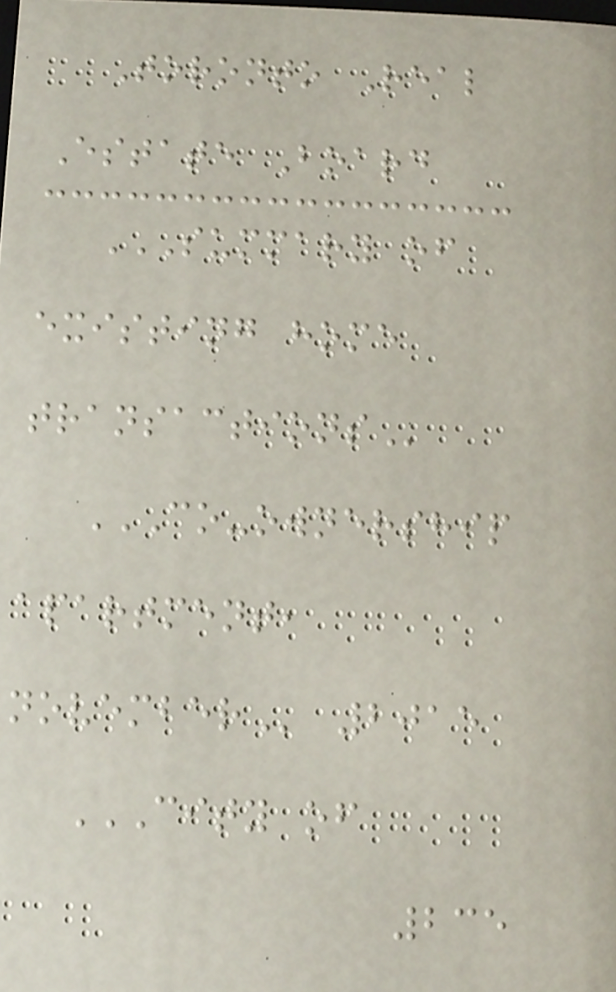Toronto Real
Estate Board
SUMMARY OF
EXISTING HOME
TRANSACTIONS
CO-OWNERSHIP
APARTMENT,
NOVEMBER 2015
CITY OF
235
